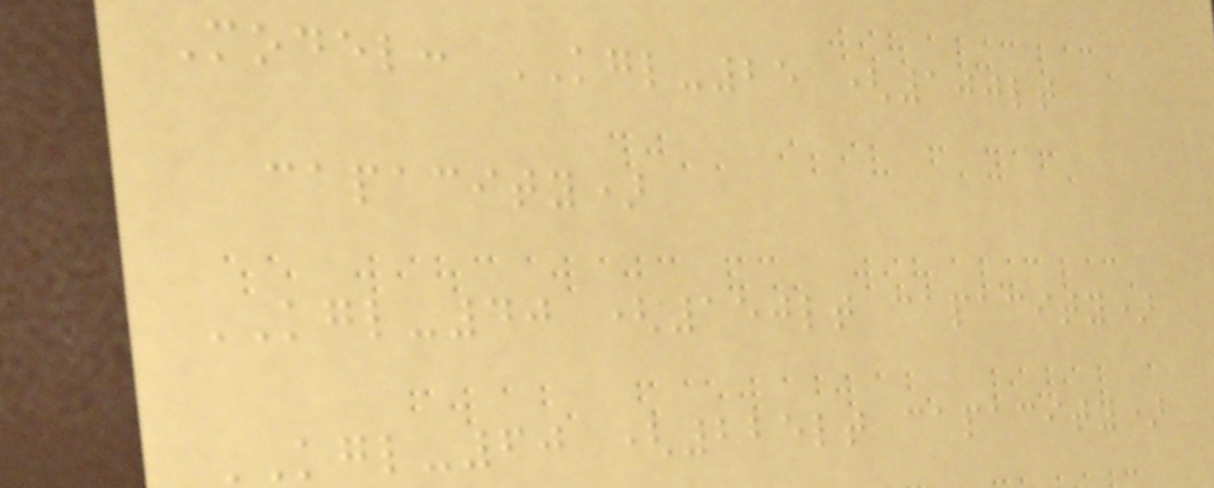Model: KGL-25 (100lt
capacity)
KGL-40 (150lt capacity)
KGL-60 (225lt capacity)
